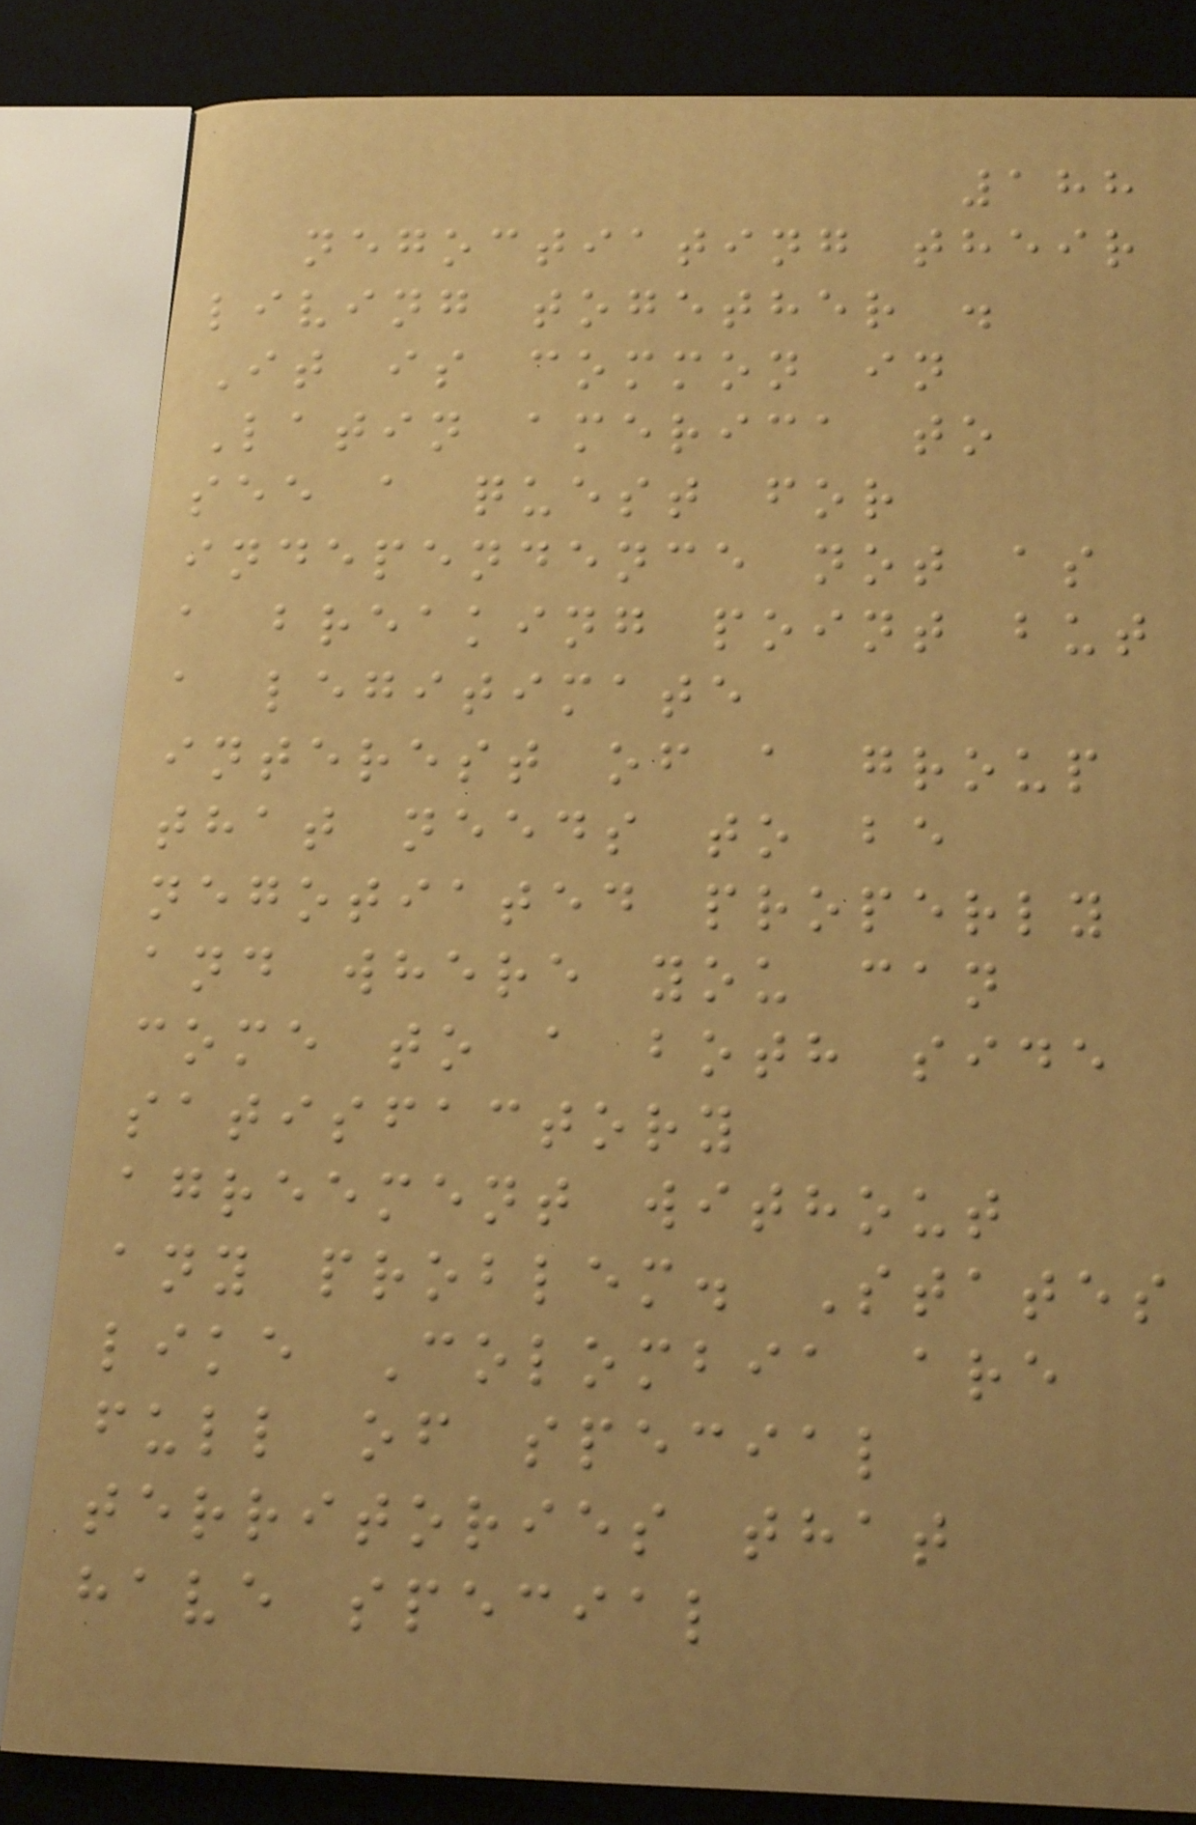188
negoctiating their
living together .
It is common in
Latin america to
see a quest for
independence not as
a breaking point but
a legitimate
interest of a group
that needs to be
negotiated properly
and where you can
come to a both side
satisfactory
agreement without
any problem. States
like Colombia are
full of special
territories that
have special
